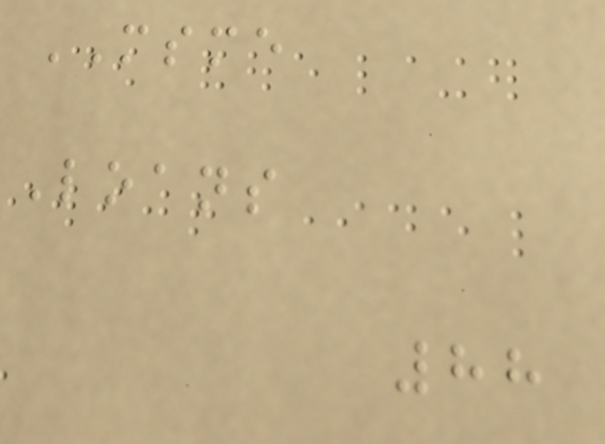MSME
Loans
88
